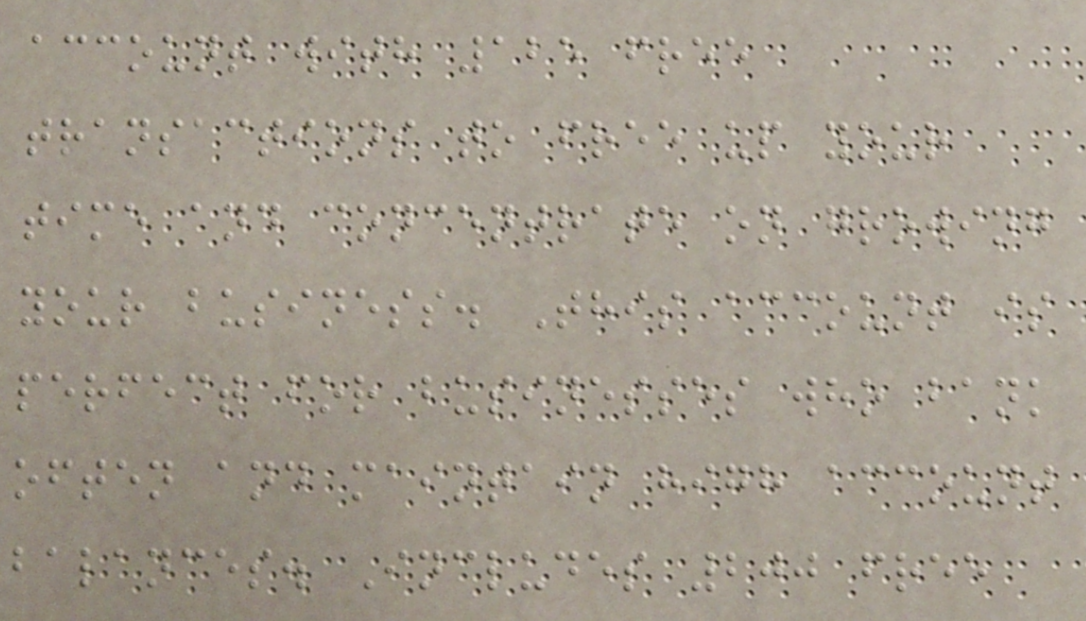account with 125 free
transactions to free up your
time and concentrate on growing
your business. This account is
perfect for businesses who bank
often and maintain high account
balances. Includes 200 free
